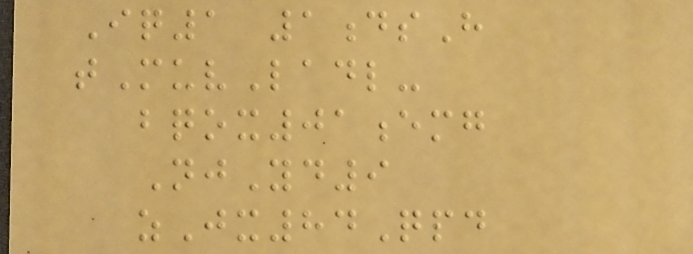Iq1 1dsH
tMuvLadl-
bqox01emg
NjYd9
zJx84Qpd
